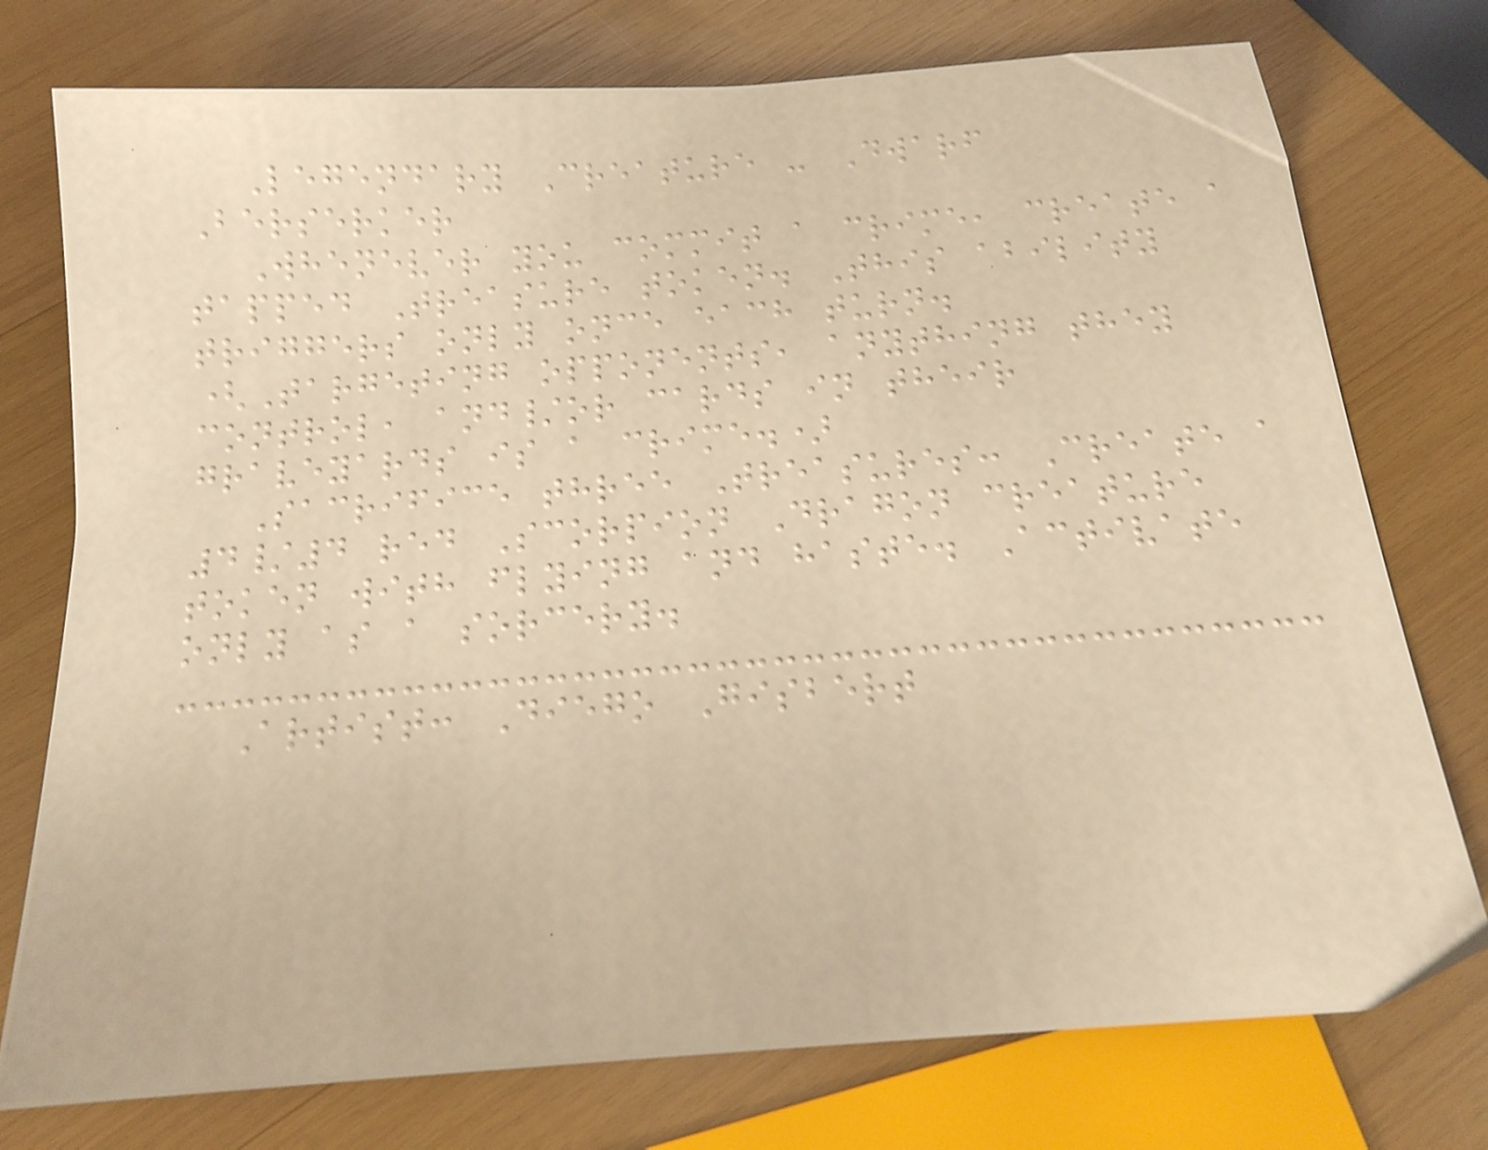Legendary Creature - Dwarf
Berserker
Whenever you commit a crime, create a
tapped Treasure token. This ability
triggers only once each turn.
(Targeting opponents, anything they
control, and/or cards in their
graveyards is a crime.)
Sacrifice three Treasures: Create a
4/4 red Scorpion Dragon creature
token with flying and haste. Activate
only as a sorcery.
Artist: Diego Gisbert
